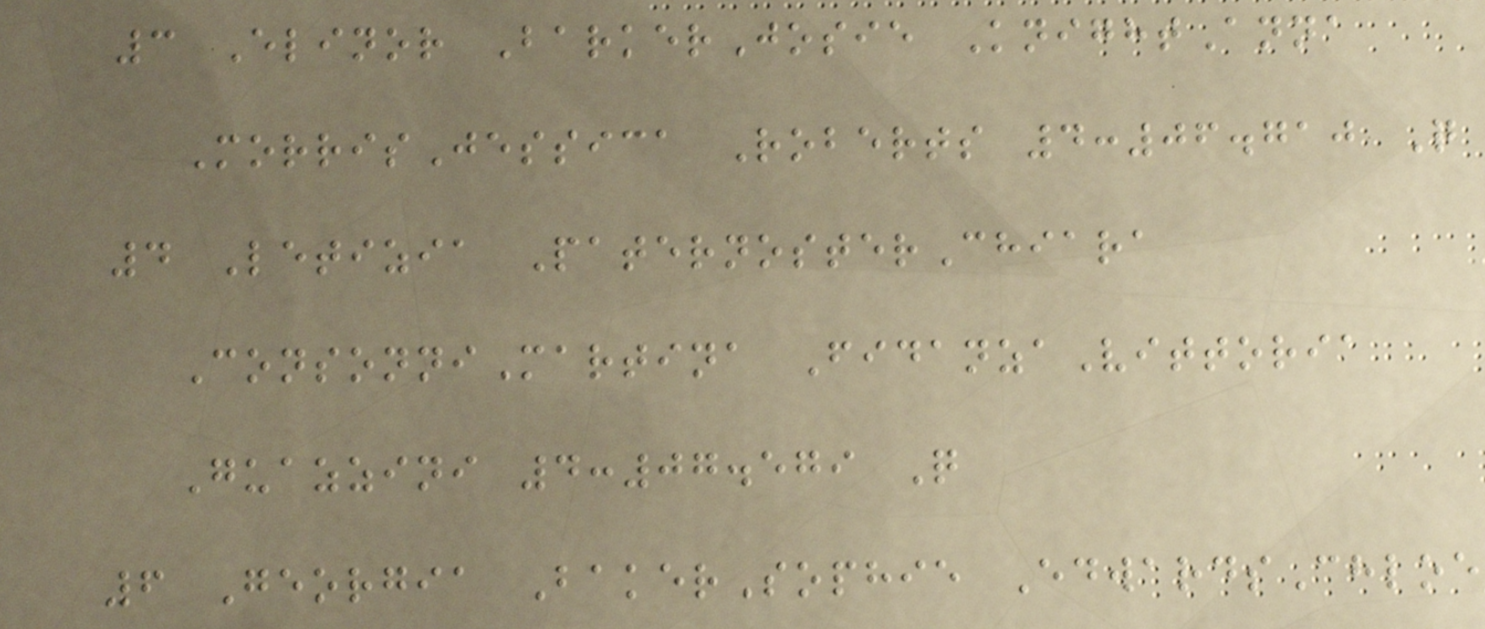3 Elinor BarkerJosie KnightAnna
MorrisJessica Roberts 4:06.710 Q
4 Letizia PaternosterChiara
ConsonniMartina FidanzaVittoria
Guazzini 4:07.579 Q
6 Georgia BakerSophie EdwardsChloe
